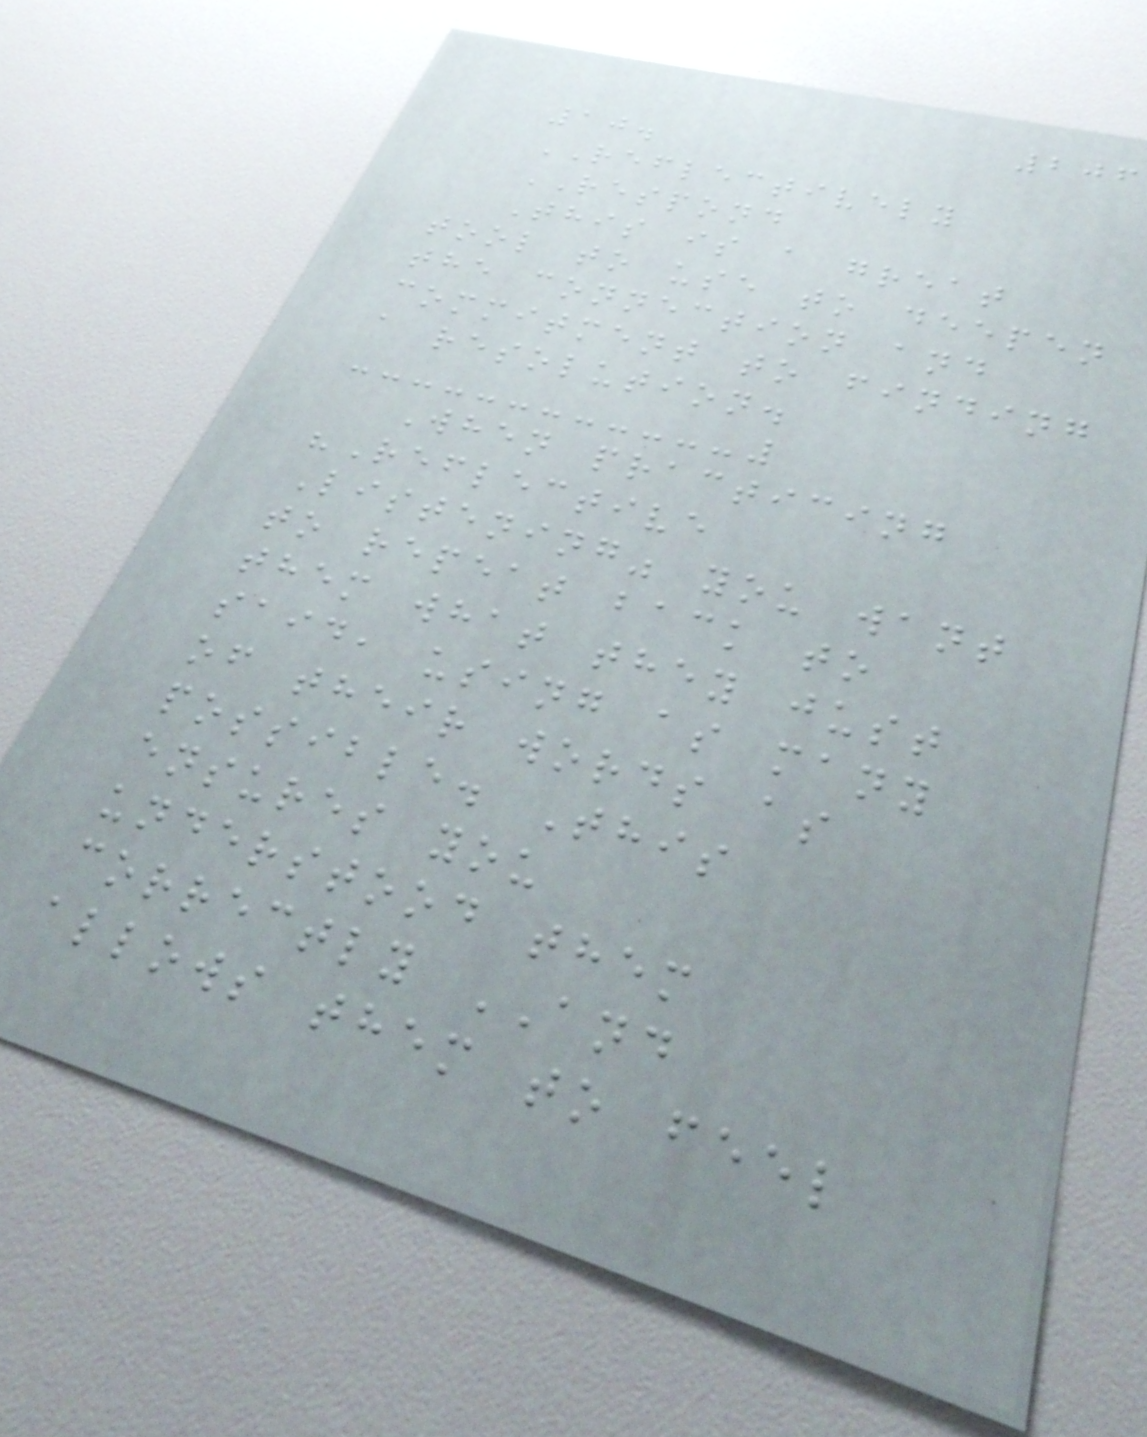206
10.
REFLECTIVELY
RESPOND
This is a great
tool to use to deepen
the connection and
commitment to finding
a resolution.
When practicing
"Reflective
Listening" you want
to repeat back to
them what they just
said, using as many
of their words as
possible. This
ensures you
understood them
correctly AND
allows them to feel
